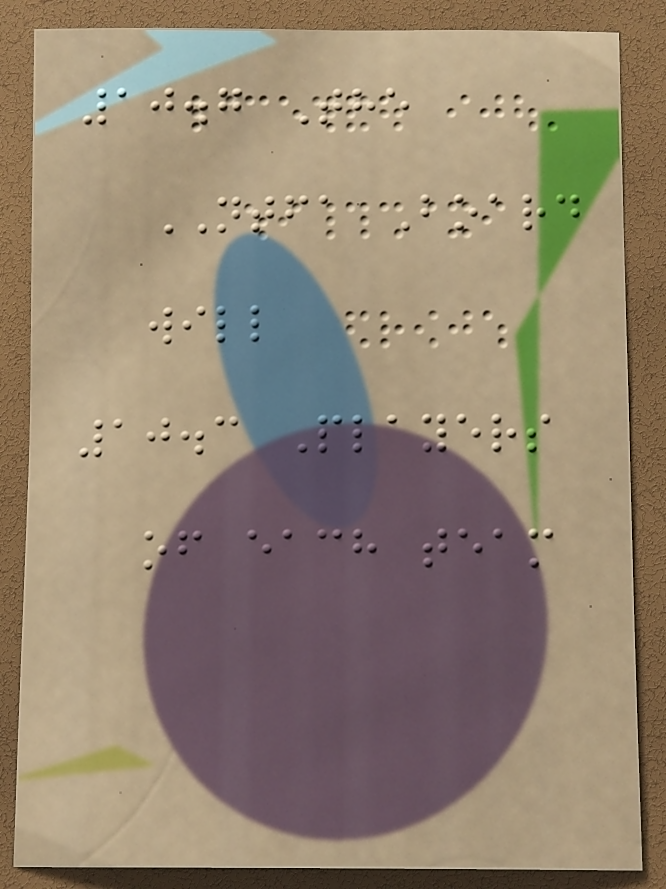10.7 The
NTFA Board
will
10.3 Players
of each team
